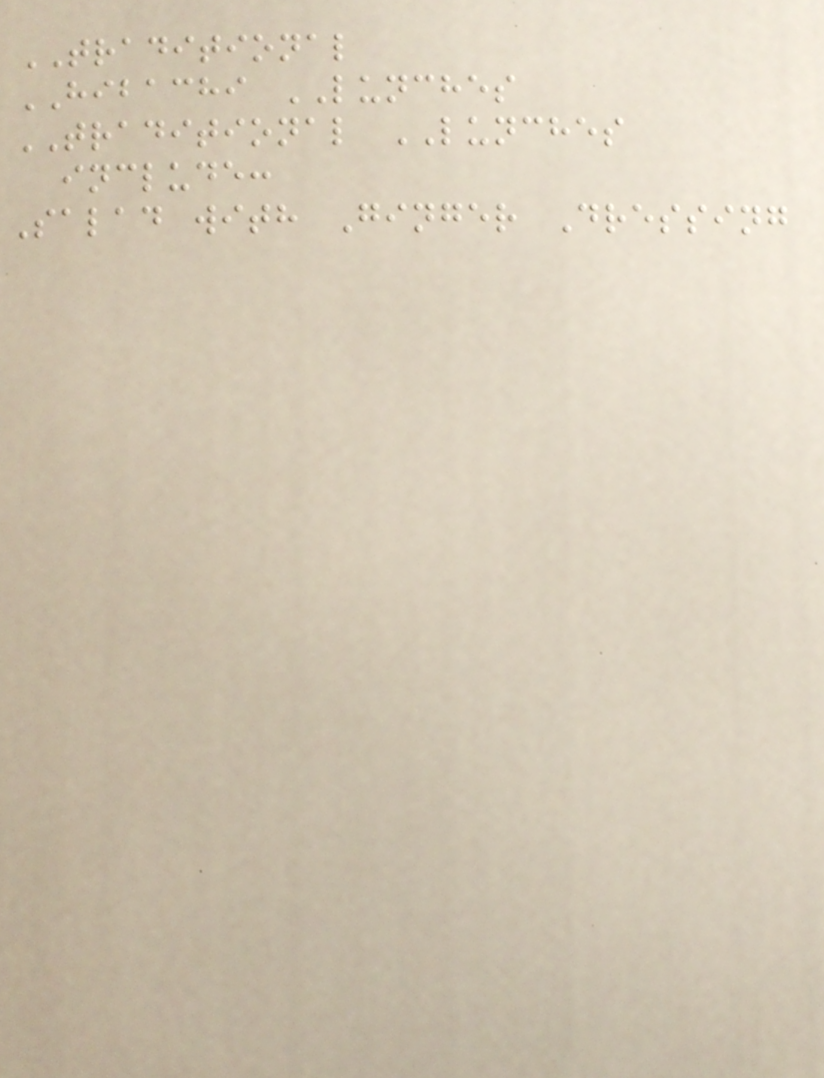TRADITIONAL
HIBACHI LUNCHES
TRADITIONAL LUNCHES
include:
Salad with Ginger Dressing
